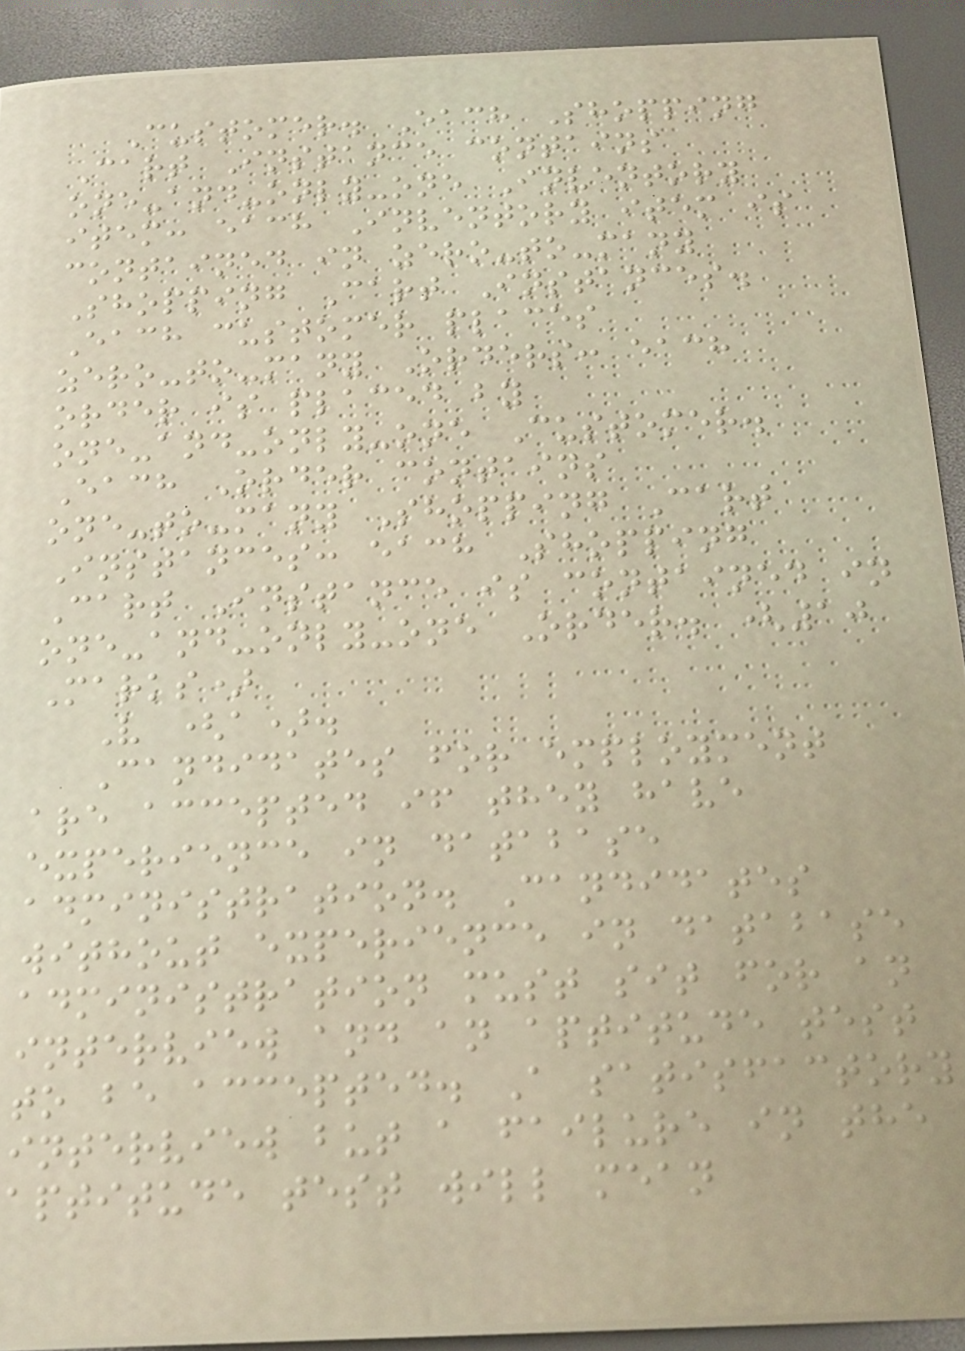Customer. Each Shopping
Cart Instance contains
one-and-only-one Inventory
item: each Inventory item is
contained in zero-to-many
Shopping Cart Instances.
Each customer places
zero-to-many Orders: each
order is placed by
one-and-only-one Customer.
Each Order contains
one-to-many Shopping Cart
Instances: each Shopping
Cart Instance is contained in
one-and-only-one Order. (10
Marks)
V (a).
Candidates for employment
are accepted if they have
experience in database
administration. Candidates
without experience in database
administration must sit for an
interview and an aptitude test
to be accepted. A satisfactory
interview but a failure in the
aptitude test will mean
